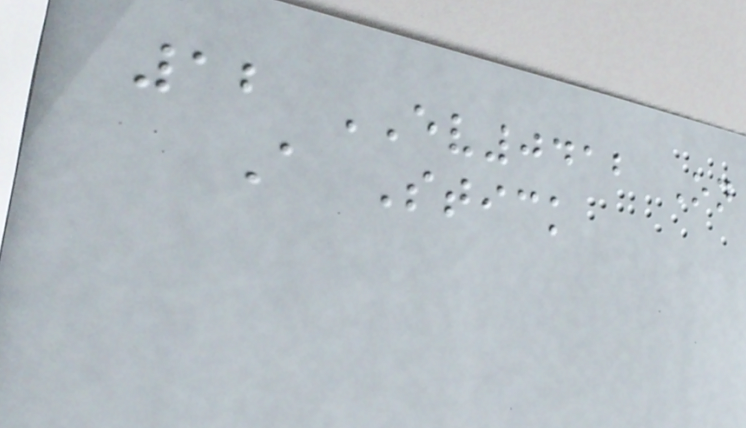12 EV0412 On
A Stick
